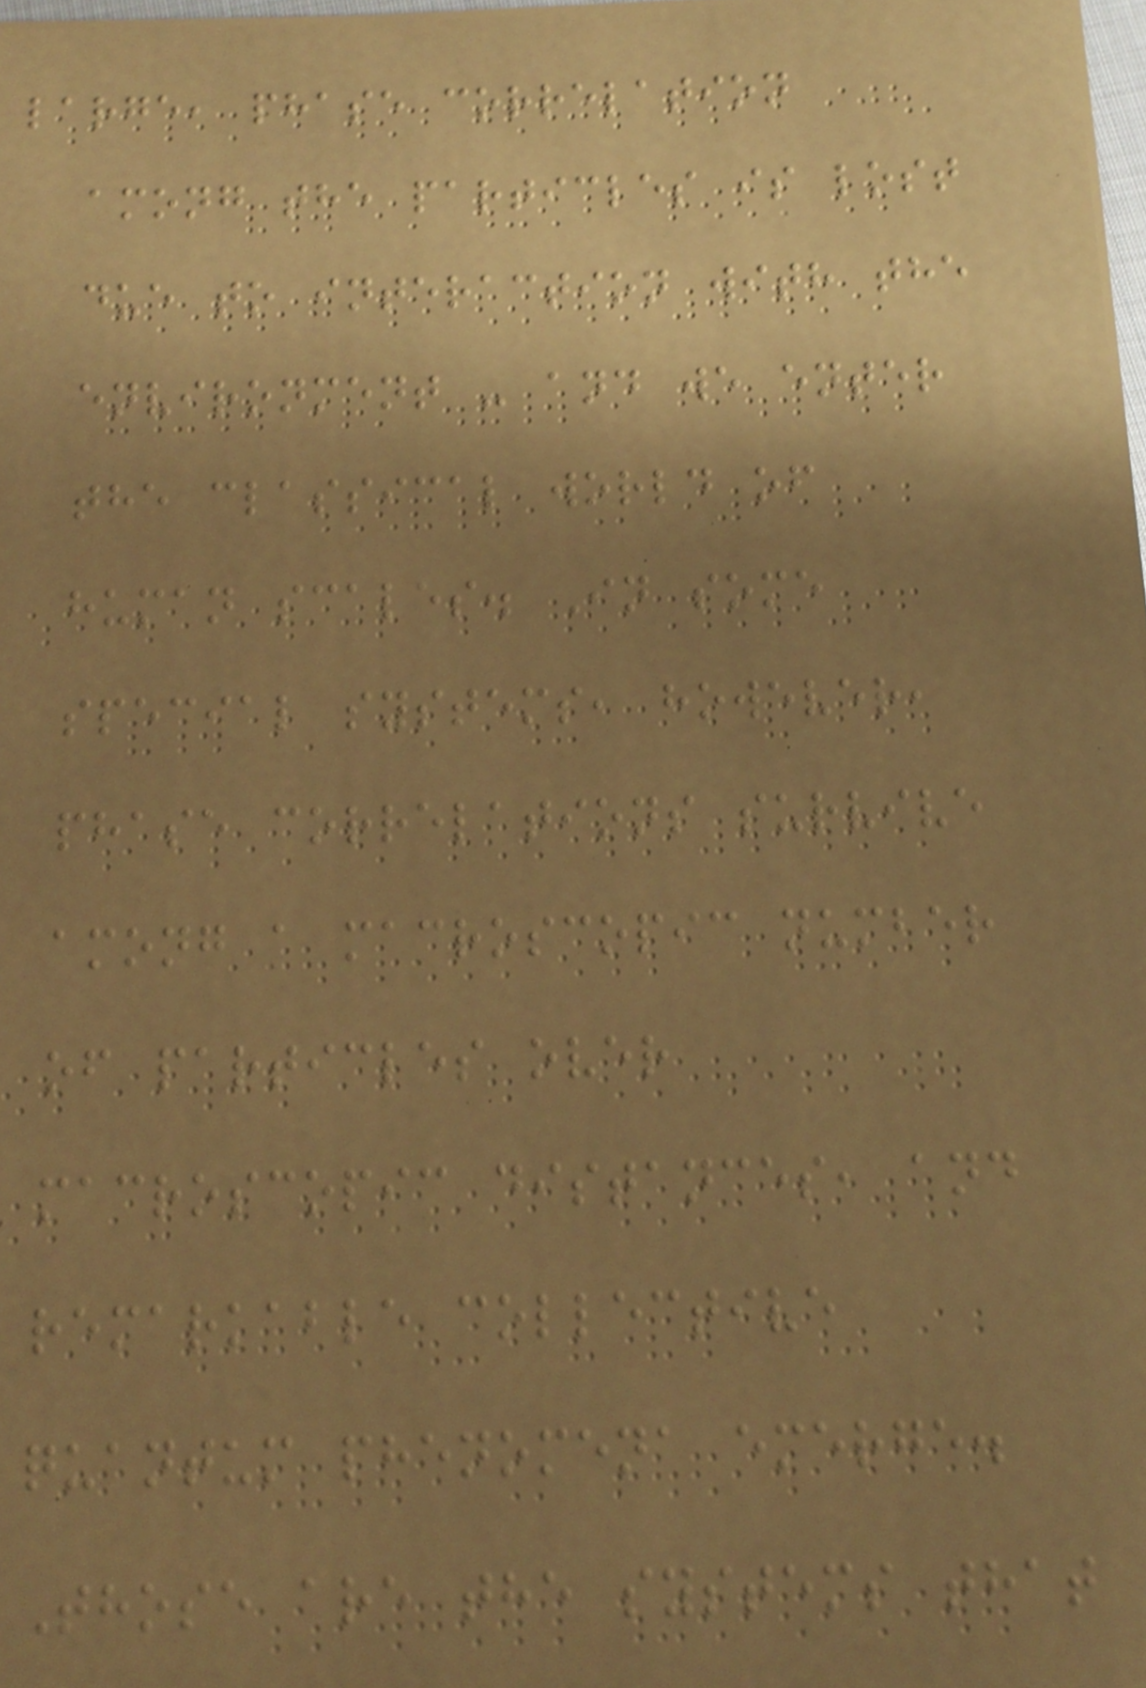large, phase correlation
among the particles is lost
due to interaction with the
environment - and we enter
the classical world of
human scales. In some
special systems, however,
phase correlations survive
among a macroscopic number
of particles over
macroscopic distances, and
remarkable collective
quantum phenomena emerge.
Those are the systems that
